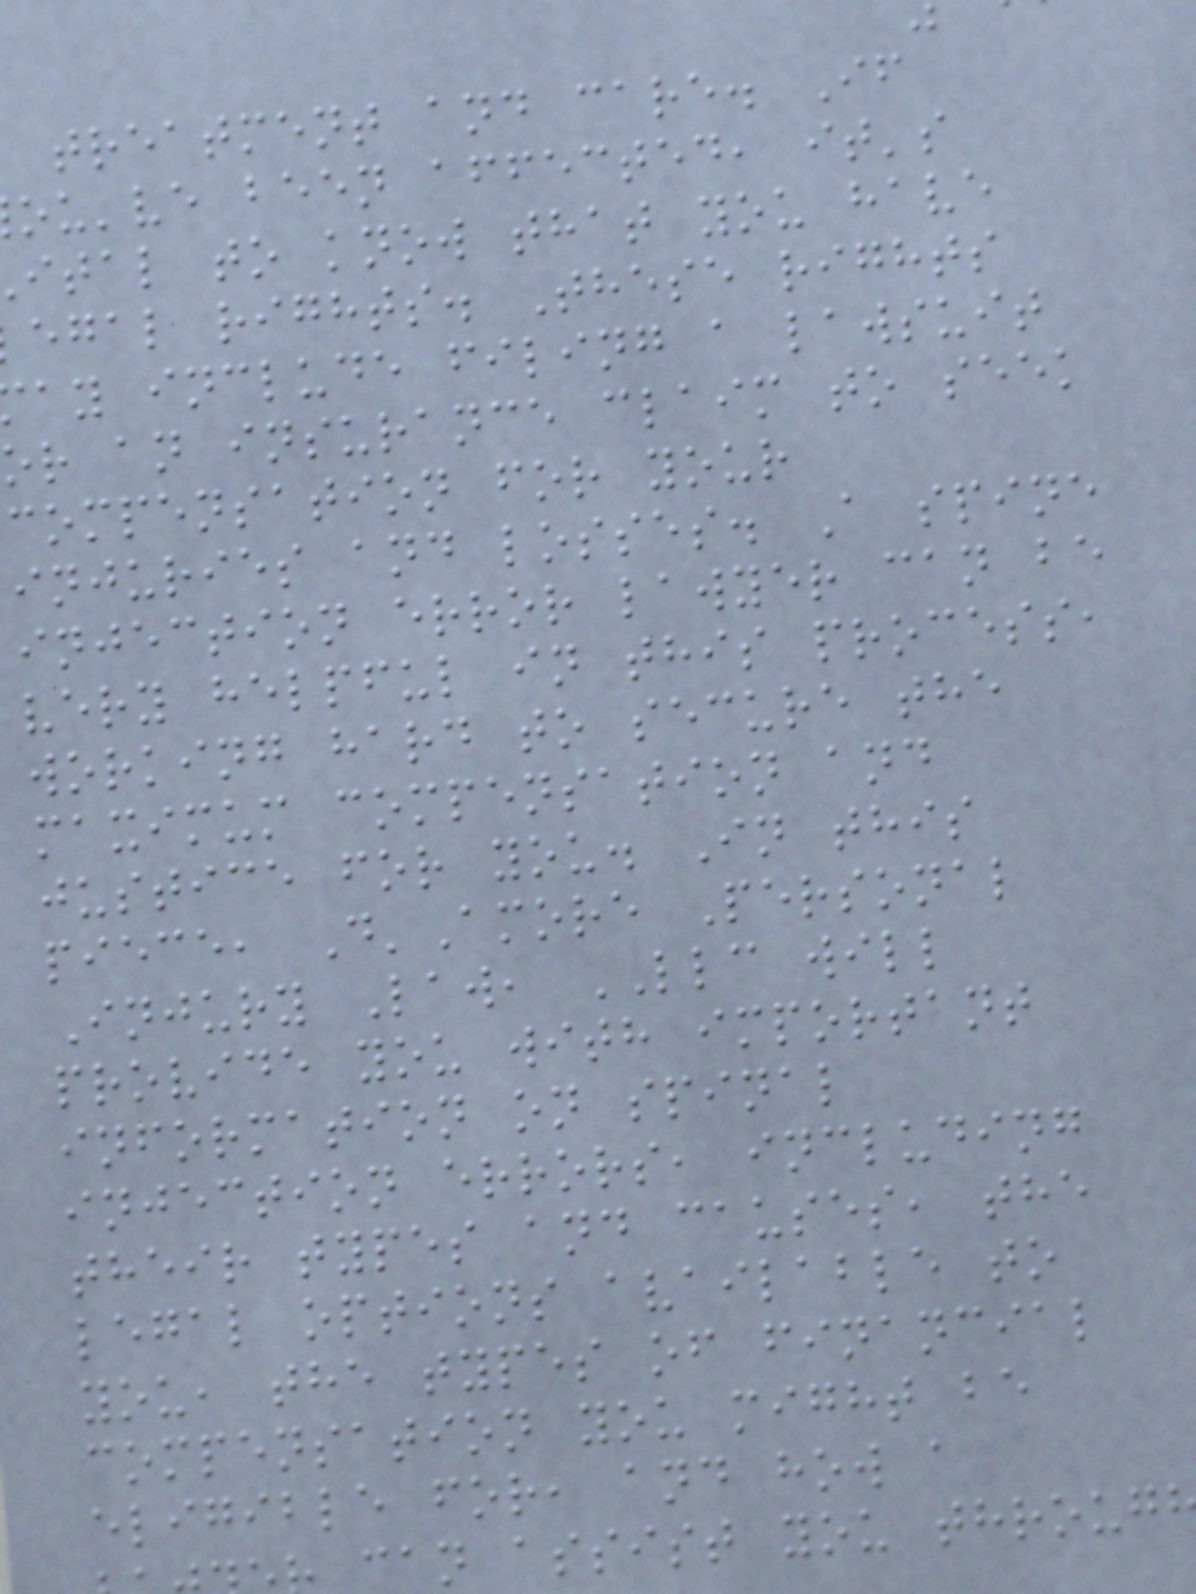treatment and care. If
ou've been affected, it's
ital to know that you have
egal rights. These rights
ay include filing a lawsuit
or an insurance claim to seek
compensation for your
injuries and losses. A spine
injection error lawyer can be
very helpful in this process,
working hard to secure the
maximum compensation and
justice for you. In this
piece, D'Amore Personal
Injury Law, LLC will
provide you with important
information on spinal
injection errors, including
their types and causes, the
legal options available to
you, the types of financial
compensation you might be
eligible for, and how a
can assist you throug
